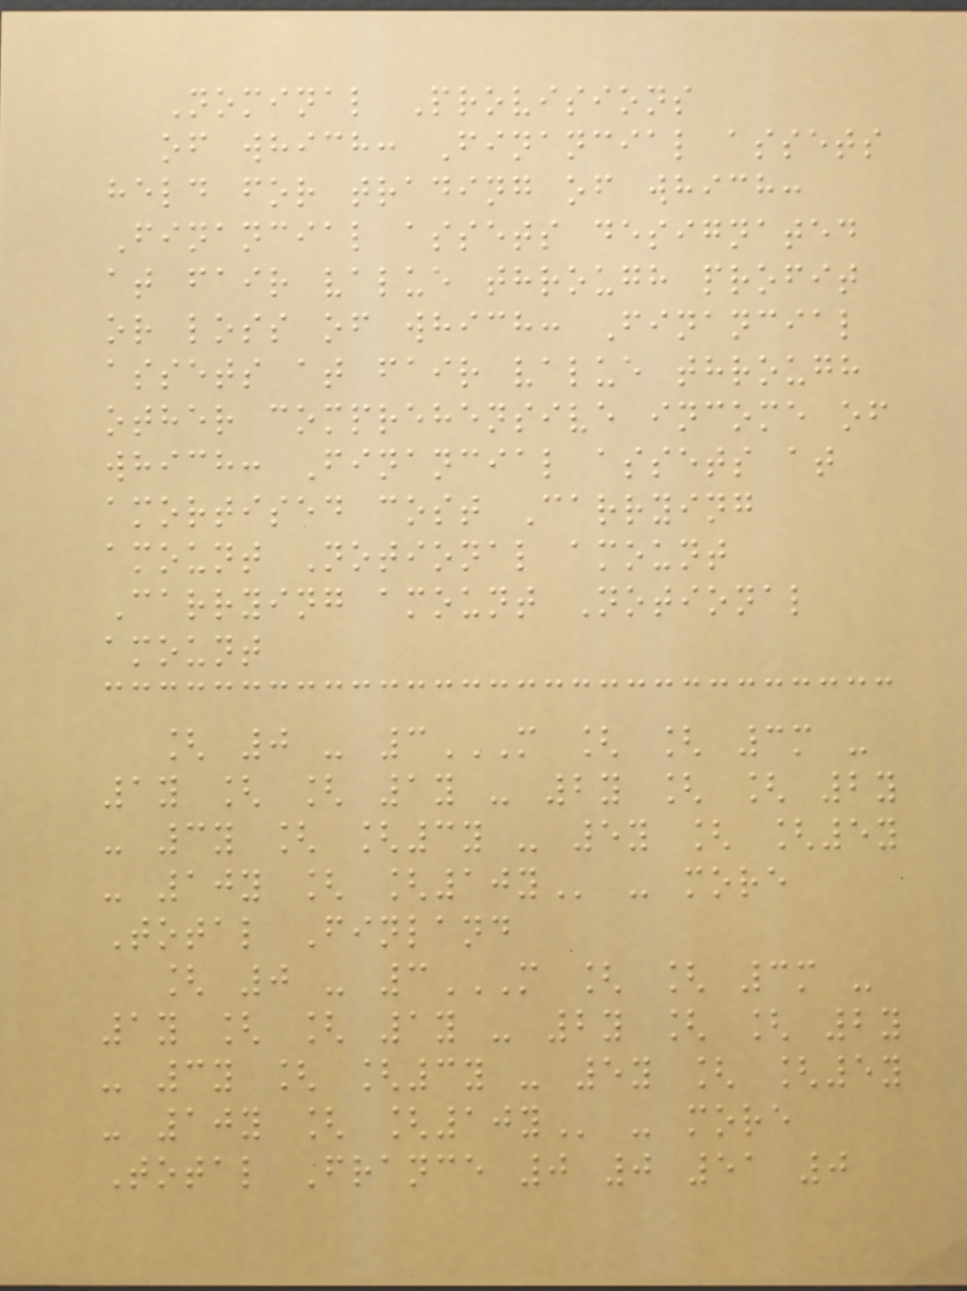Nominal Provisions
of which: Financial assets
held for trading of which:
Financial assets designated
at fair value through profit
or loss of which: Financial
assets at fair value through
other comprehensive income of
which: Financial assets at
amortised cost Carrying
amount Notional amount
Carrying amount Notional
amount
[ 0 - 3M [ [ 3M -
1Y [ [ 1Y - 2Y [ [ 2Y
- 3Y [ [3Y - 5Y [ [5Y
- 10Y [ [10Y - more
Total Finland
[ 0 - 3M [ [ 3M -
1Y [ [ 1Y - 2Y [ [ 2Y
- 3Y [ [3Y - 5Y [ [5Y
- 10Y [ [10Y - more
Total France 0 0 51 0
